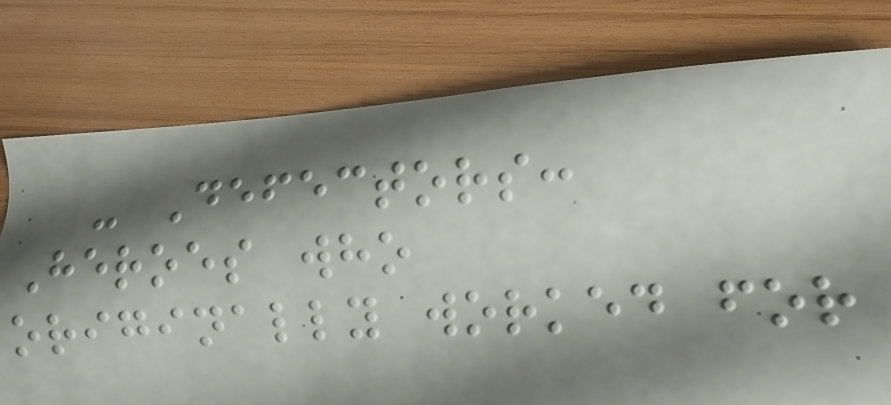- Defectors:
Heroes who
originally worked for
